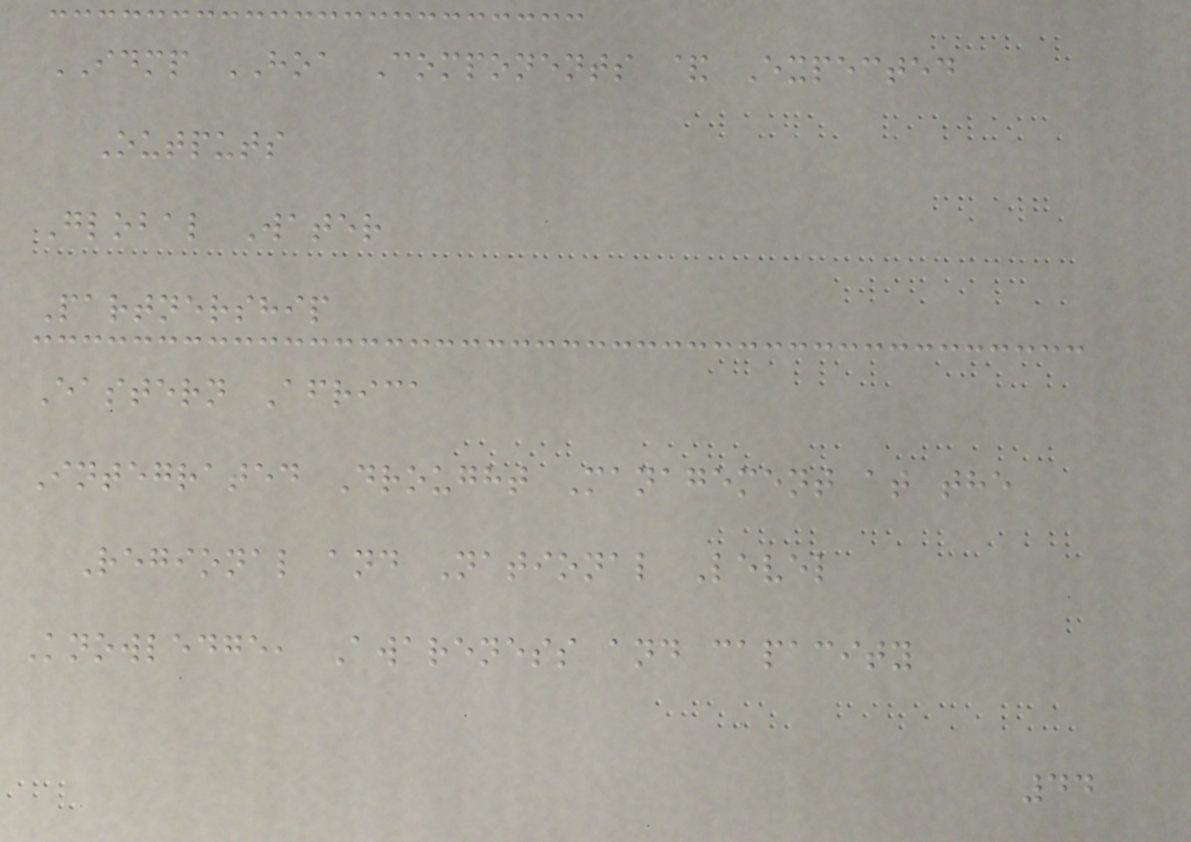IDMP HOA Components & Expected
Outputs
Global Water
Partnership
Eastern Africa
Integrated Drought Management at the
Regional and National Level
Knowledge, Awareness and capacity
44
